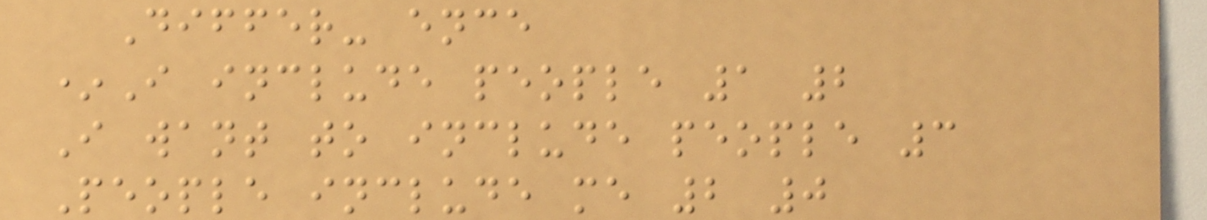Differ- ence
*I include people 1 2
I want to include people 3
People include me 2 0
